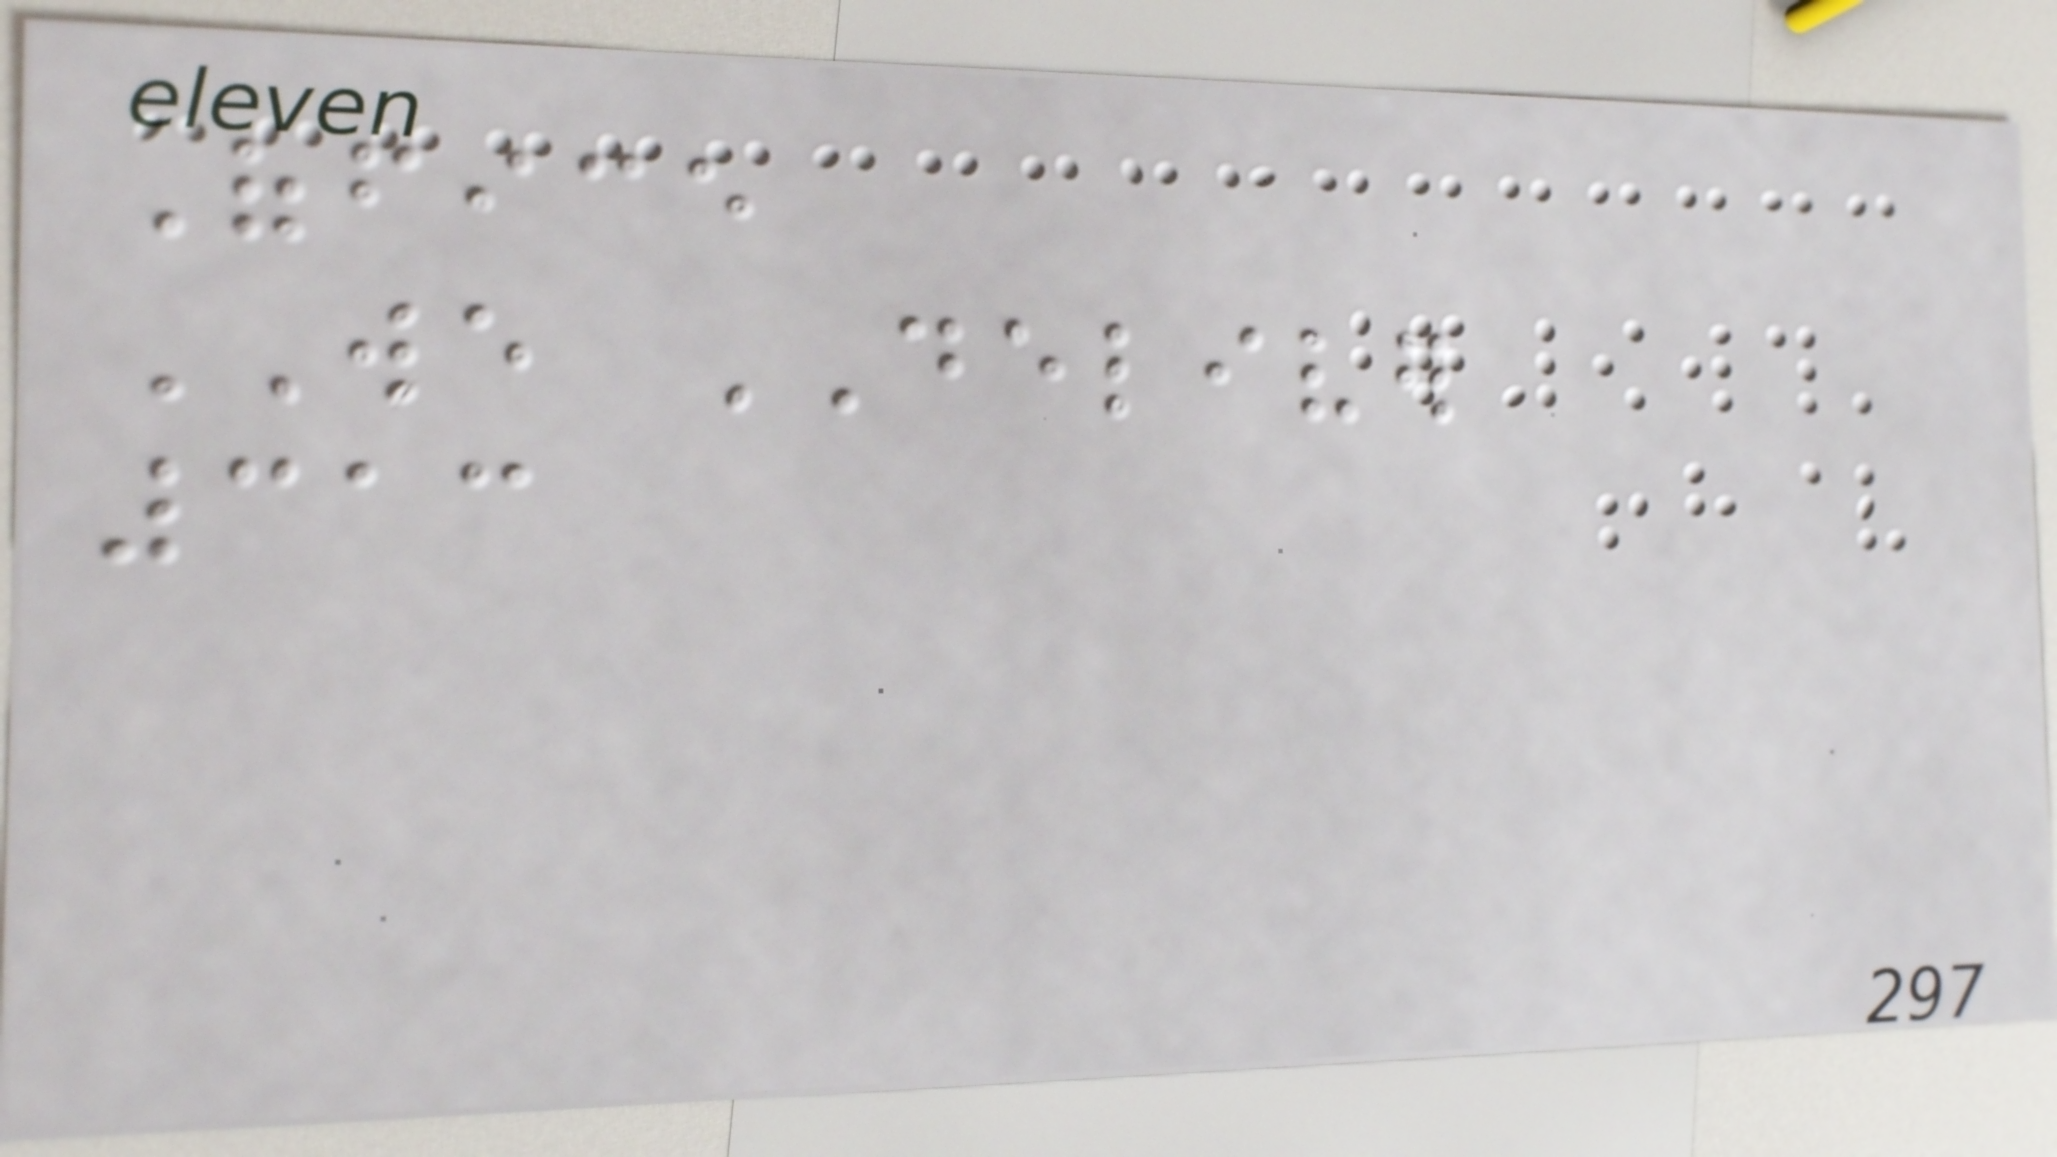Office
WE DELIVER
313
